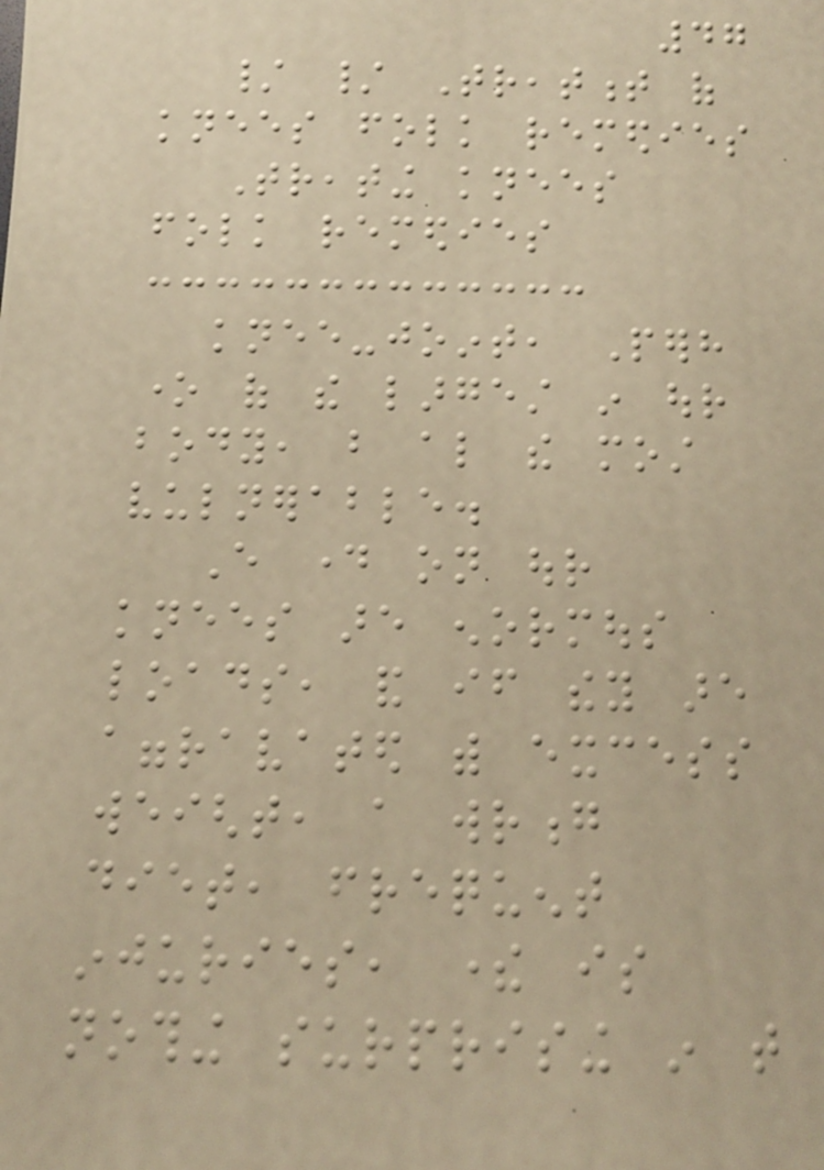47
/ / Treatment of
knees folk remedies
Treating knees
folk remedies
knee-joint, Perhaps
one of the largest in our
body, but also the most
vulnerable.
Every day on our
knees are enormous
loads, and if they are
aggravated with excess
weight, a wrong
diet, frequent
injuries, there is
nothing surprising in that
